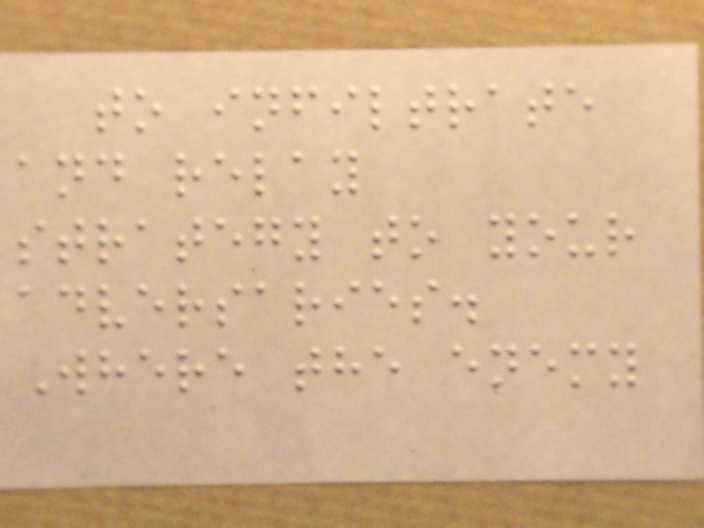to infiltrate
and relay
strategy to your
adversaries.
Where the enemy
